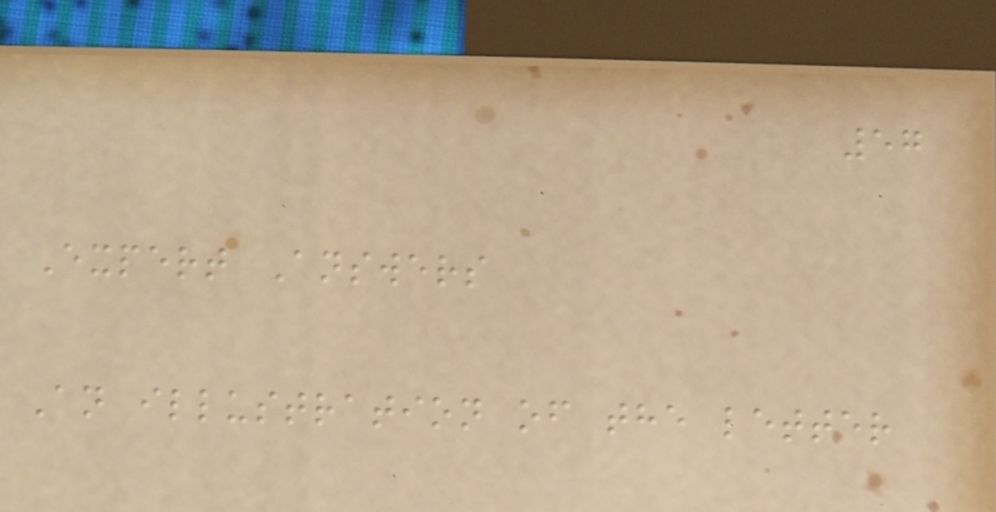57
Expert Answers
An illustration of the letter
